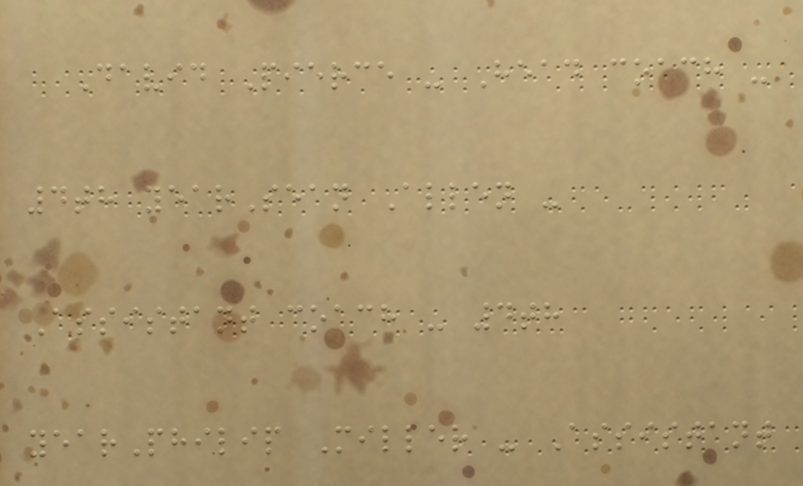David Pierce - Head coach -
4th yearSean Allen -
Assistant coach - 4th
yearPhilip Miller - Assistant
